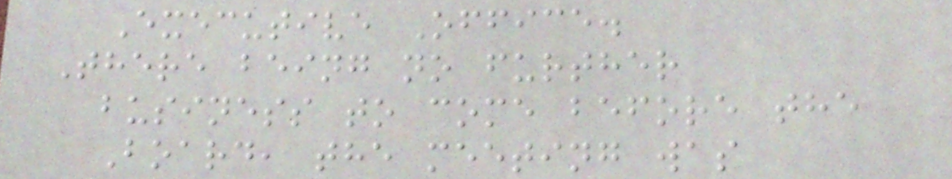Executive Office.
There being no further
business to come before the
Board, the meeting was
